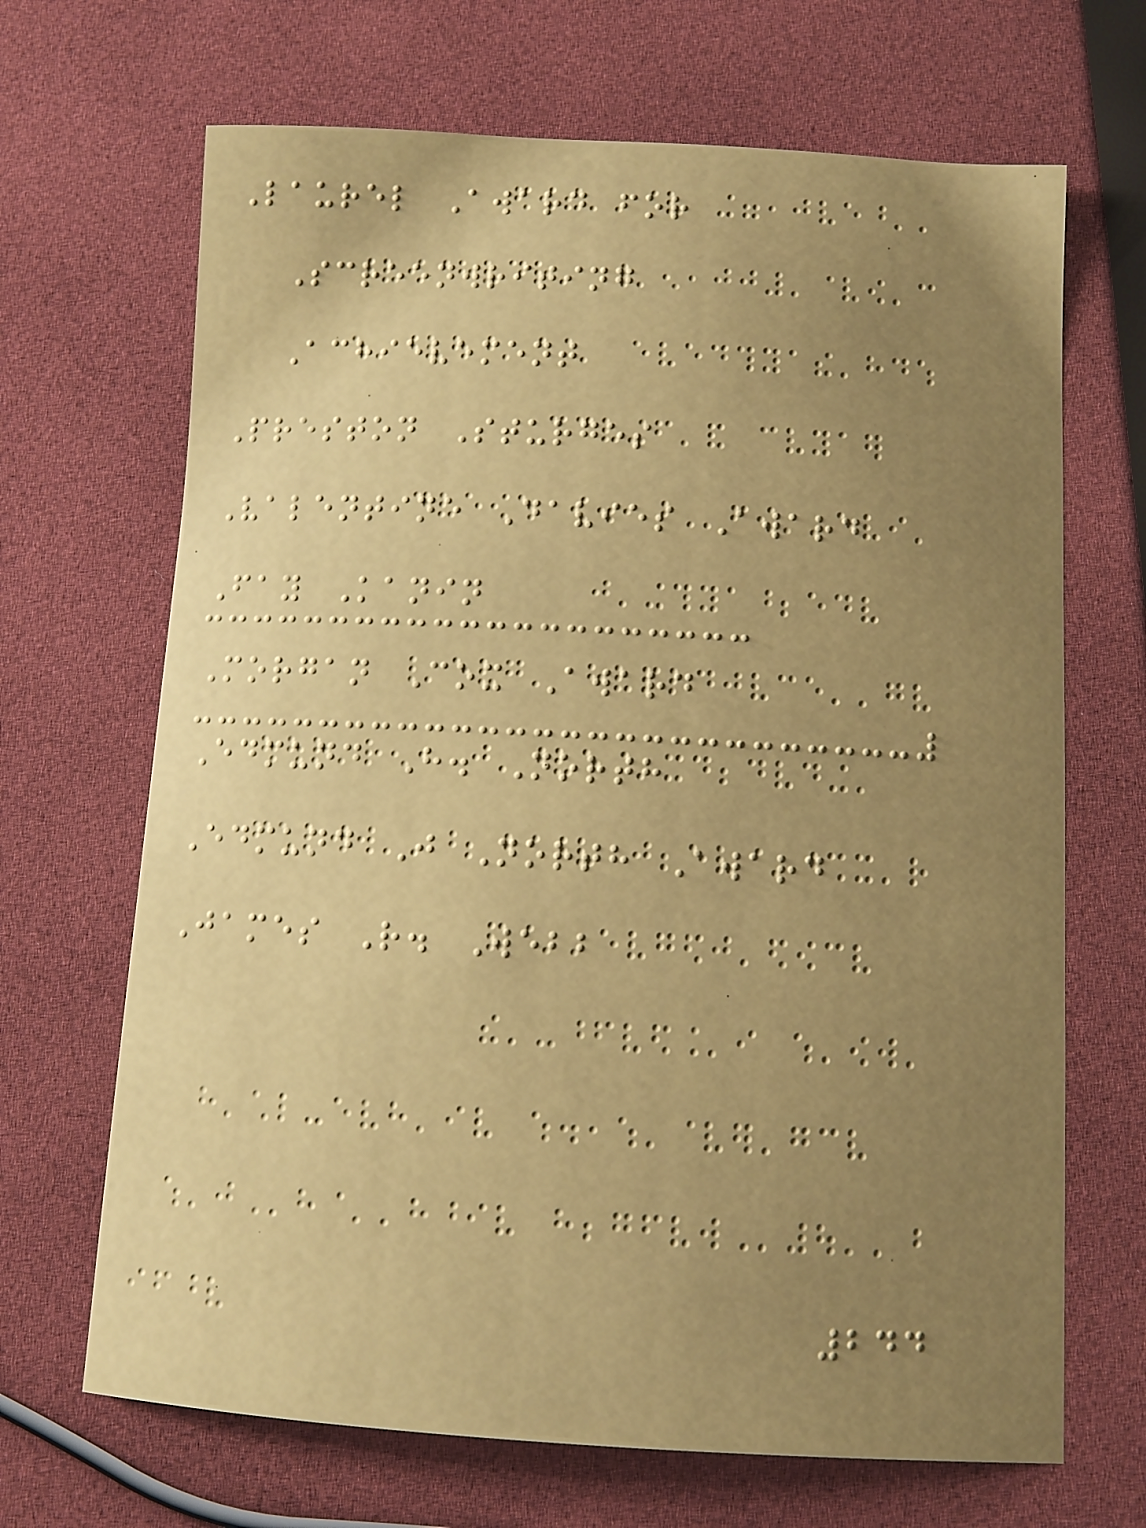Laurel Award for
Screenwriting
Achievement
Preston Sturges
Valentine Davies Award
Fay Kanin
Morgan Cox Award
Edmund H. North
Edmund J North Award
James R. Webb
244
